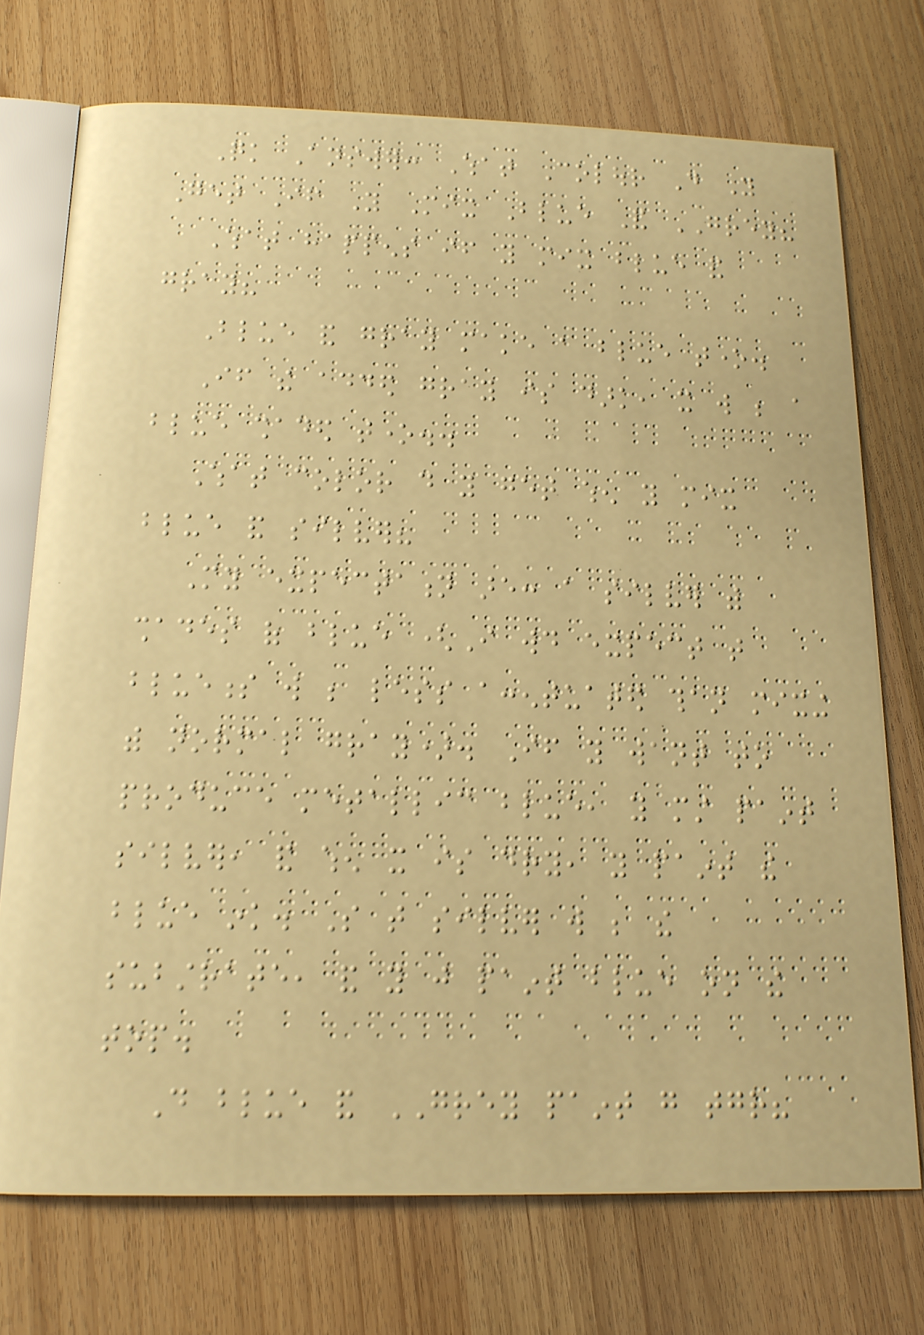Quick Answer: What Colour Do You
Get If You Mix Blue And GREY?
What happens if you mix blue and
gray?
Blue and gray make a blue tone.
If the added gray is dark, it will be a
blue shaded tone..
What color do you get when you mix
blue and silver?
My expectation are: a silver with
shades of blue (I would expect that
blueness will be less accentuated than mixing
with normal gray). If you want to
produce metallic blue, you must paint
silver, and when it is dry, you paint the
blue ink. So that silver will be the
substrate, and you just paint blue on the
top.
Do blue and GREY paint go together?
